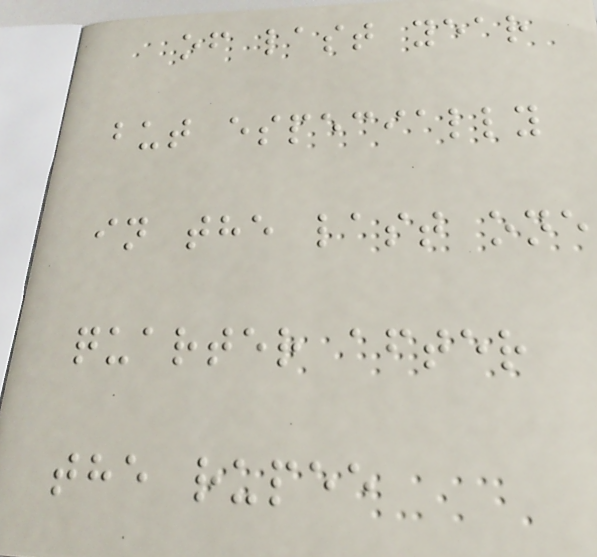of last year
but especially
in the last one
quarter after
the rupee
